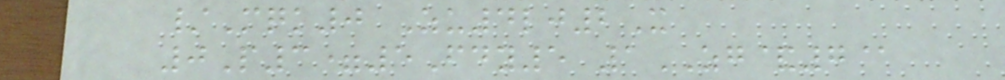/Mqk0 Zu4lj2X
0P3=5Fdy5 1ZG&7@
